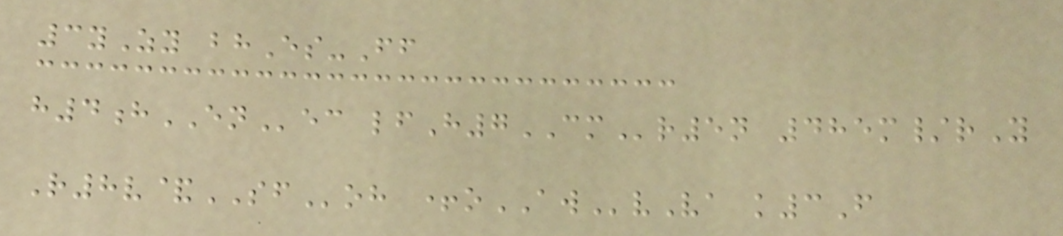3yZy bhEs-Ff
h4hENec lfH7CMr5n 485m/rY
R8v&SFoh +oAWvVa k3F
